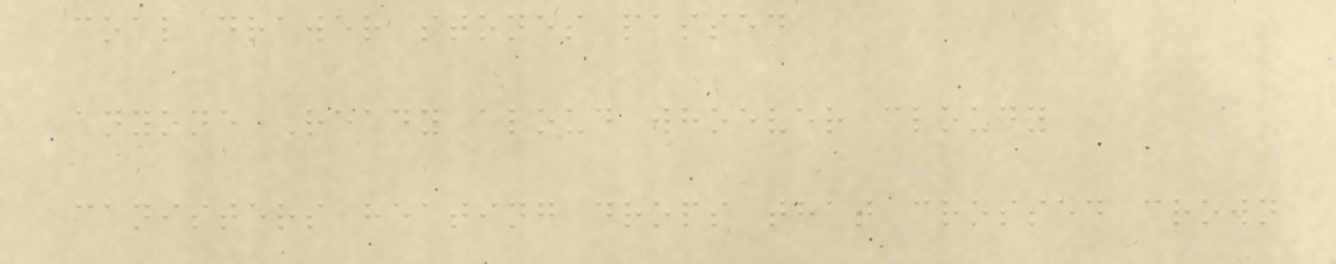coal drawer stones passed
anyone Ready aloud whoever cloudy
canisters heating drops that crossed crown
